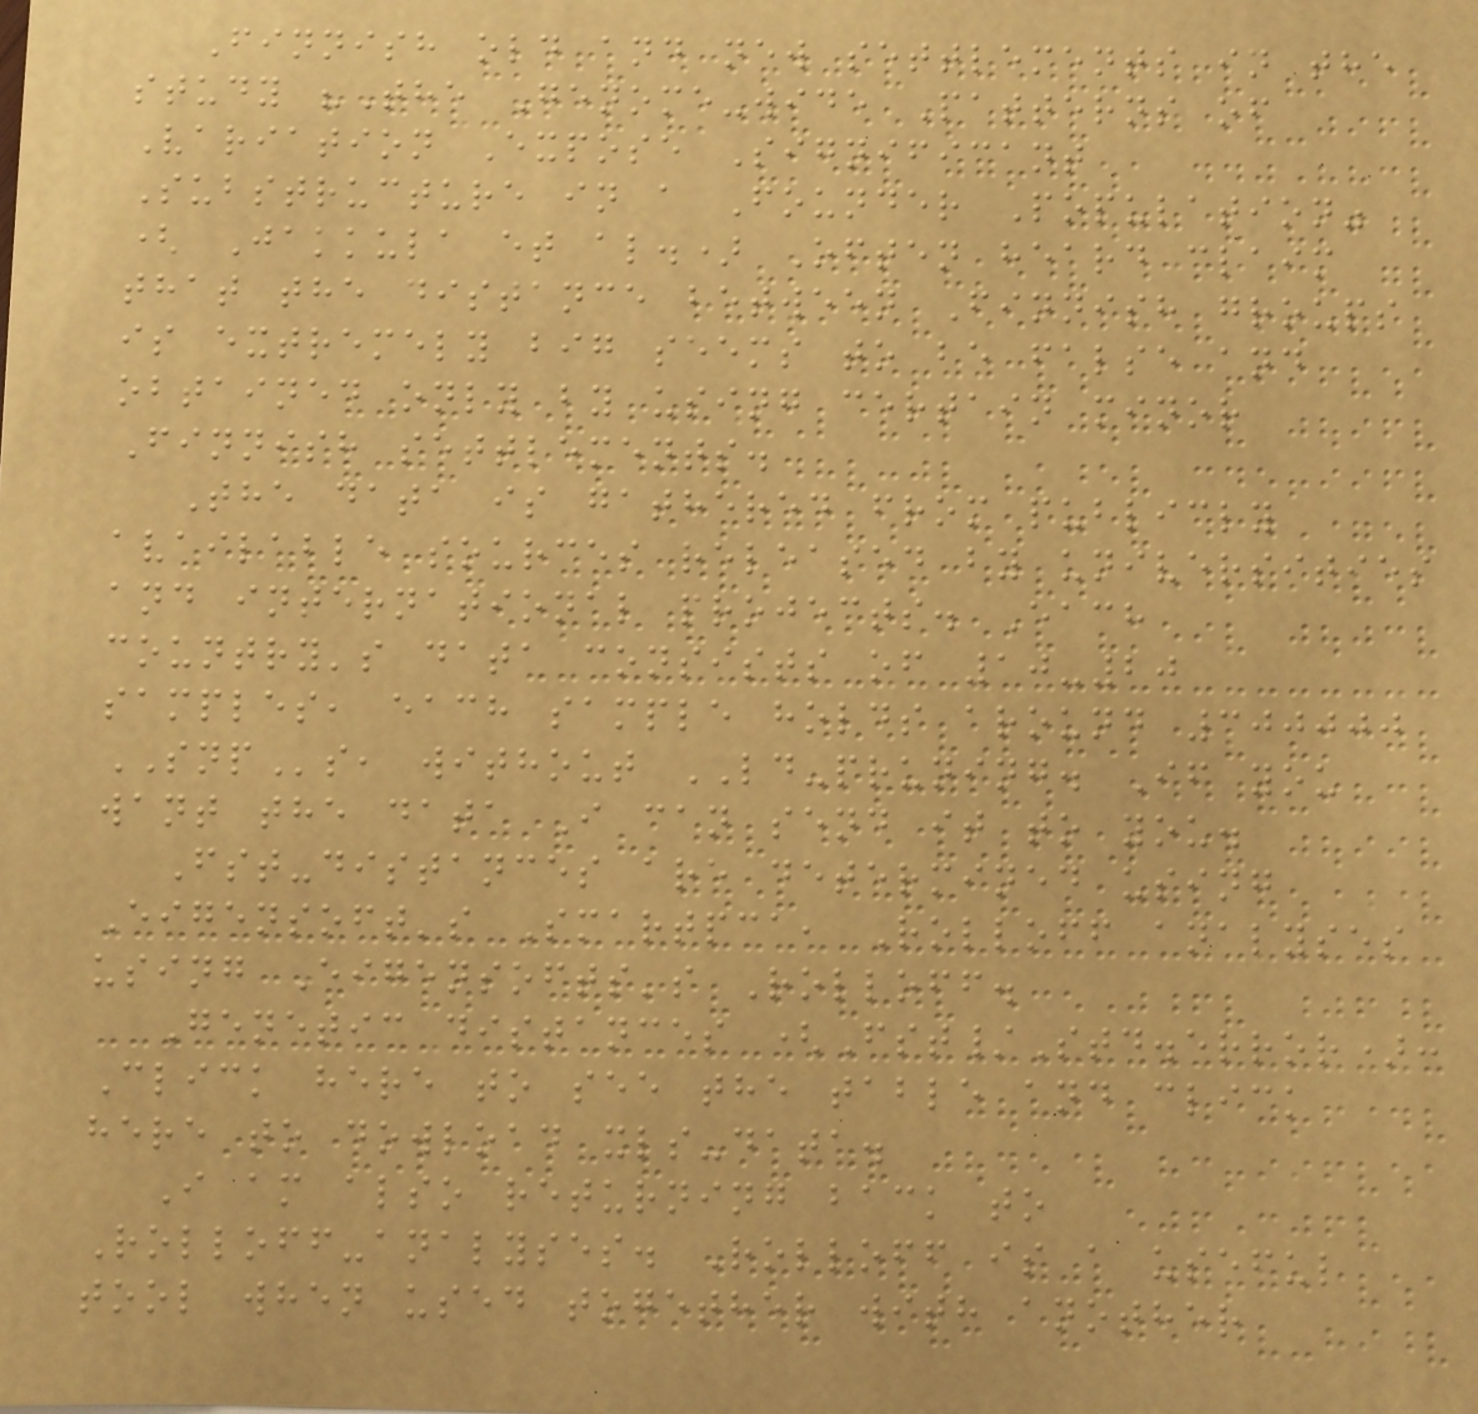Finnish old and new settlements in the
study "The Genome-wide Patterns of
Variation Expose Significant
Substructure in a Founder Population"
( Jakkula et al.) Often heard claim
that the distance between Finnish groups
is extremely big seems to be false and
obtained only by using certain minor
Finnish settlements.
The data is gathered from publicly
available sources released by universities
and international projects. Each
country's data consists of 10-20
samples, each sample holds around 300000
SNPs, without LD-pruning. If you
want the data I can send it to you.
Fst-distances are determined using
Eigensoft's Smartpca, Rolloff analyses
using Eigensofts's Rolloff.
Genetic distances (Fst/Std.error):
Click here to see the table and click
here to dowload xls-data.
I am also returning back to
Rolloff-analyses. Rolloff is a useful
tool when used together with another
